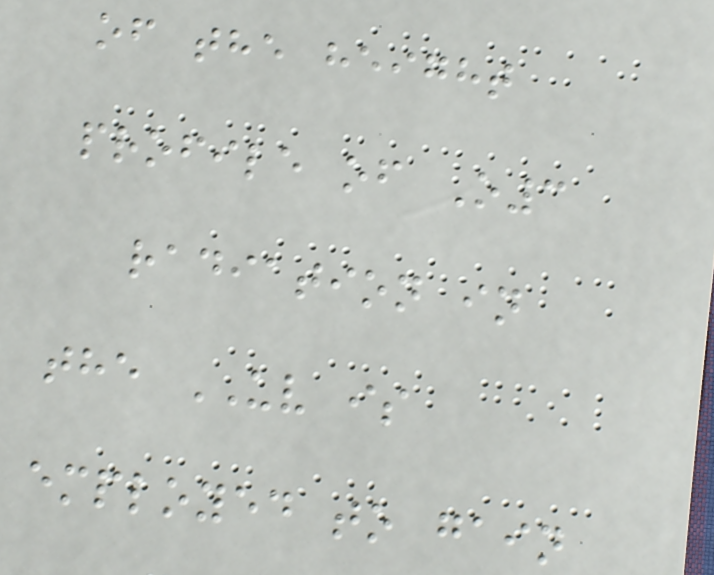of the height
profile of O3
radiation in
the UV is
employed to gain
